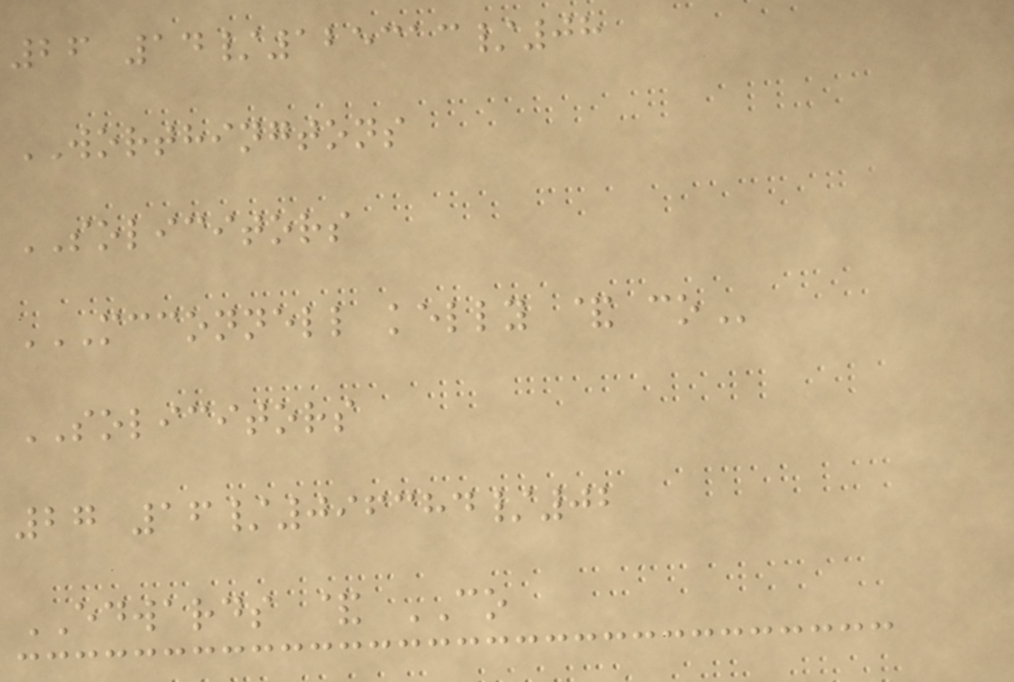26 14/125313/08
WORTHINGTONS
SOLICITORS
MCCONNELL KELLY & CO
SOLICITORS
27 16/096384/02
EDWARDS & CO
